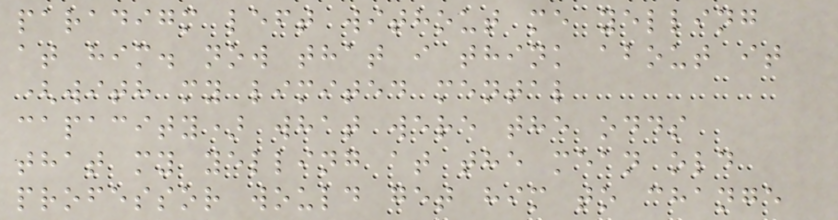paradigm left without me yelling
at him. now that i think about it
(with my limited mental
capacity) what were the odds
that my yelling at the mean old
professor would get him to change
